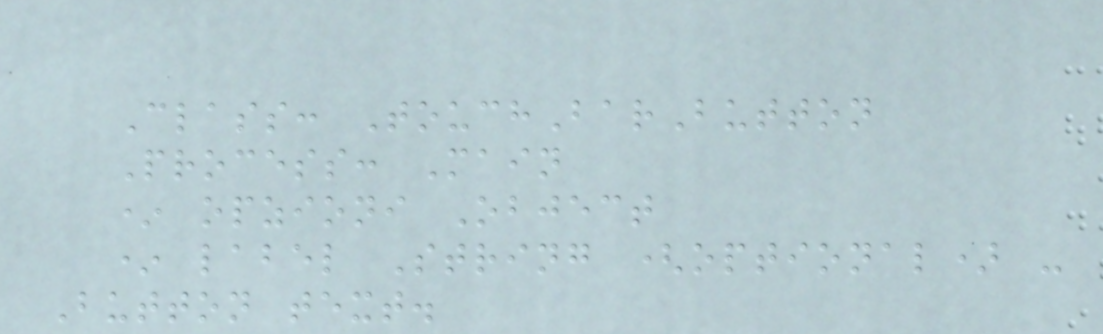Class: TouchBarButton
Process: Main
* opzioni Object
* label String (optional) -
Button text.
